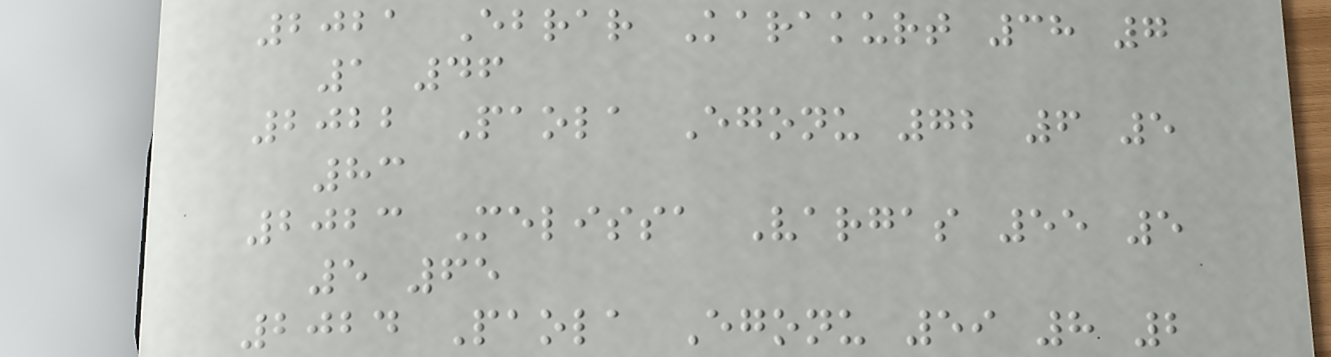2021 Ebrar Karakurt 38 7
1 46
2022 Paola Egonu 72 6 5
83
2023 Melissa Vargas 55 5
5 65
2024 Paola Egonu 59 8 2
